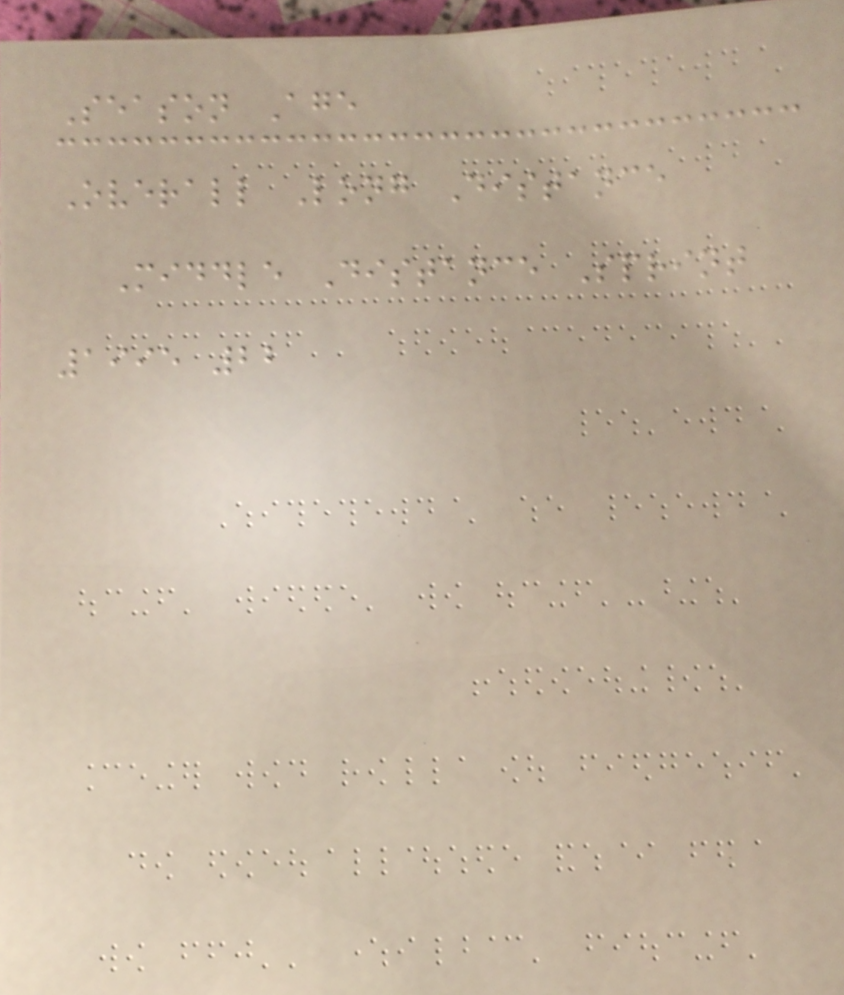Season Age
Overall Long Distance
Middle Distance Sprint
1995 22
